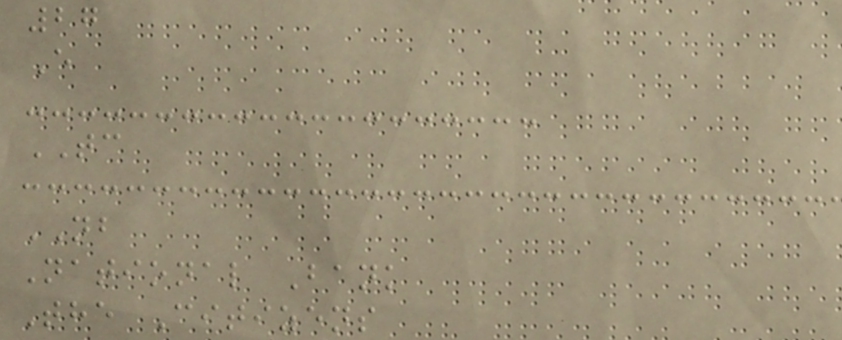27
E
TC
NB
National Bank
The Citizens
